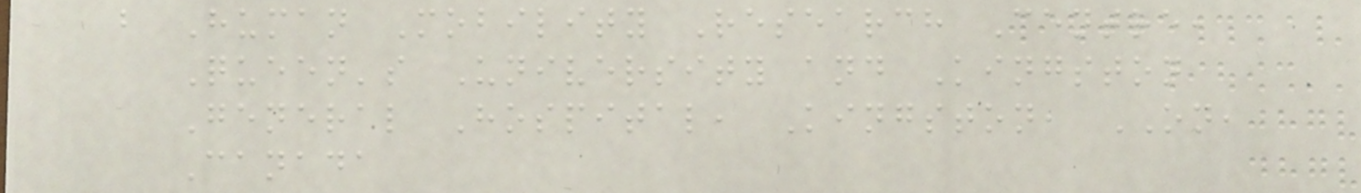b Human Mobility Research Centre,
Queen's University and Kingston
General Hospital, Kingston, ON,
Canada
